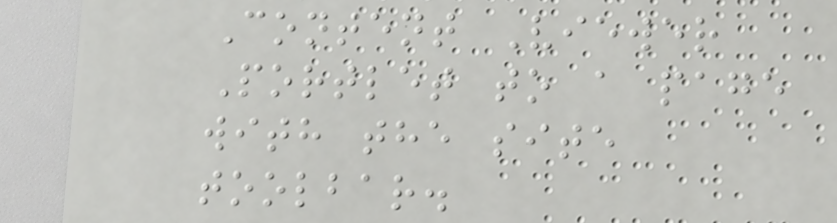Content Viewer
Portlet to a page
with the site
toolbar.
